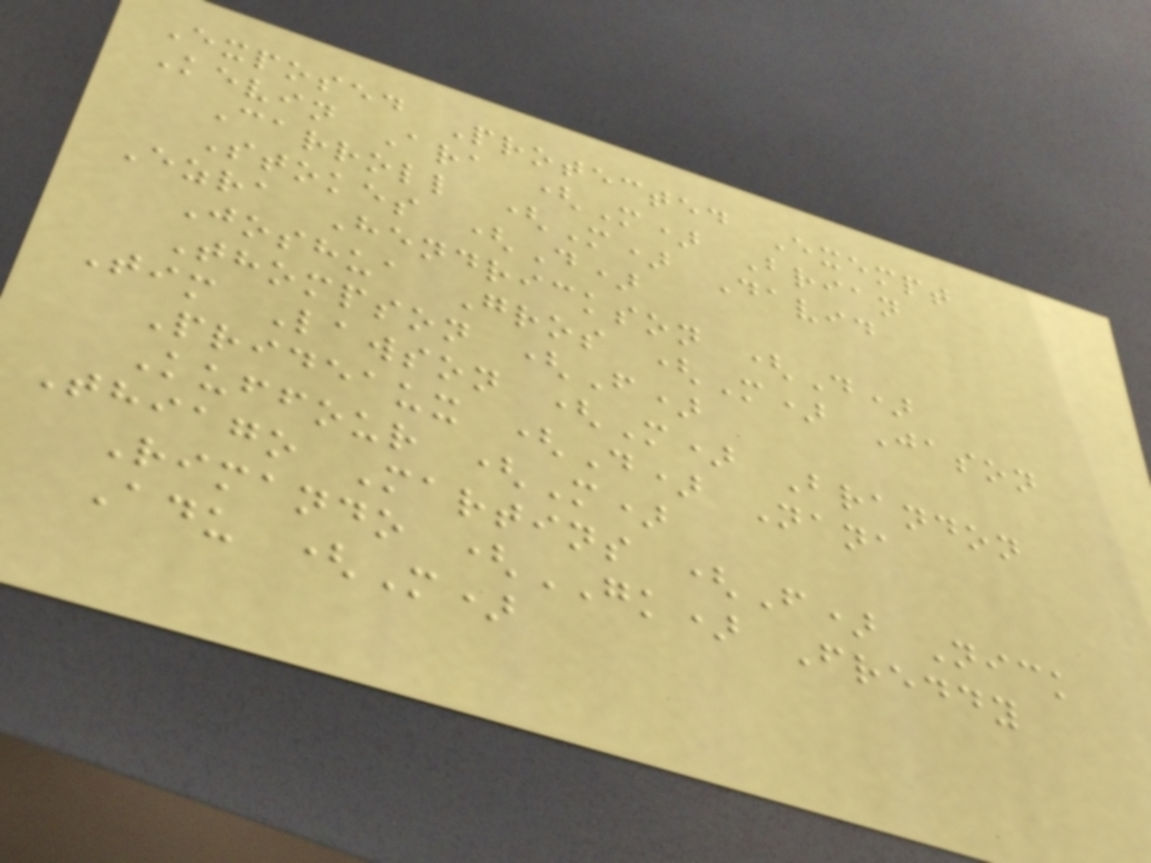Exposed Protected Exempt
Kevin Ara (M) Brian
Carroll (M) David
Stokes (D)
Ezra Hendrickson (D)
Joshua Gros (M) Jason
Thompson (F)
Tim Lawson (M) Brandon
Prideaux (D) Nana
Kuffour (M)
Thiago Martins (F) Nick
Rimando (GK) Freddy
Adu (M)
